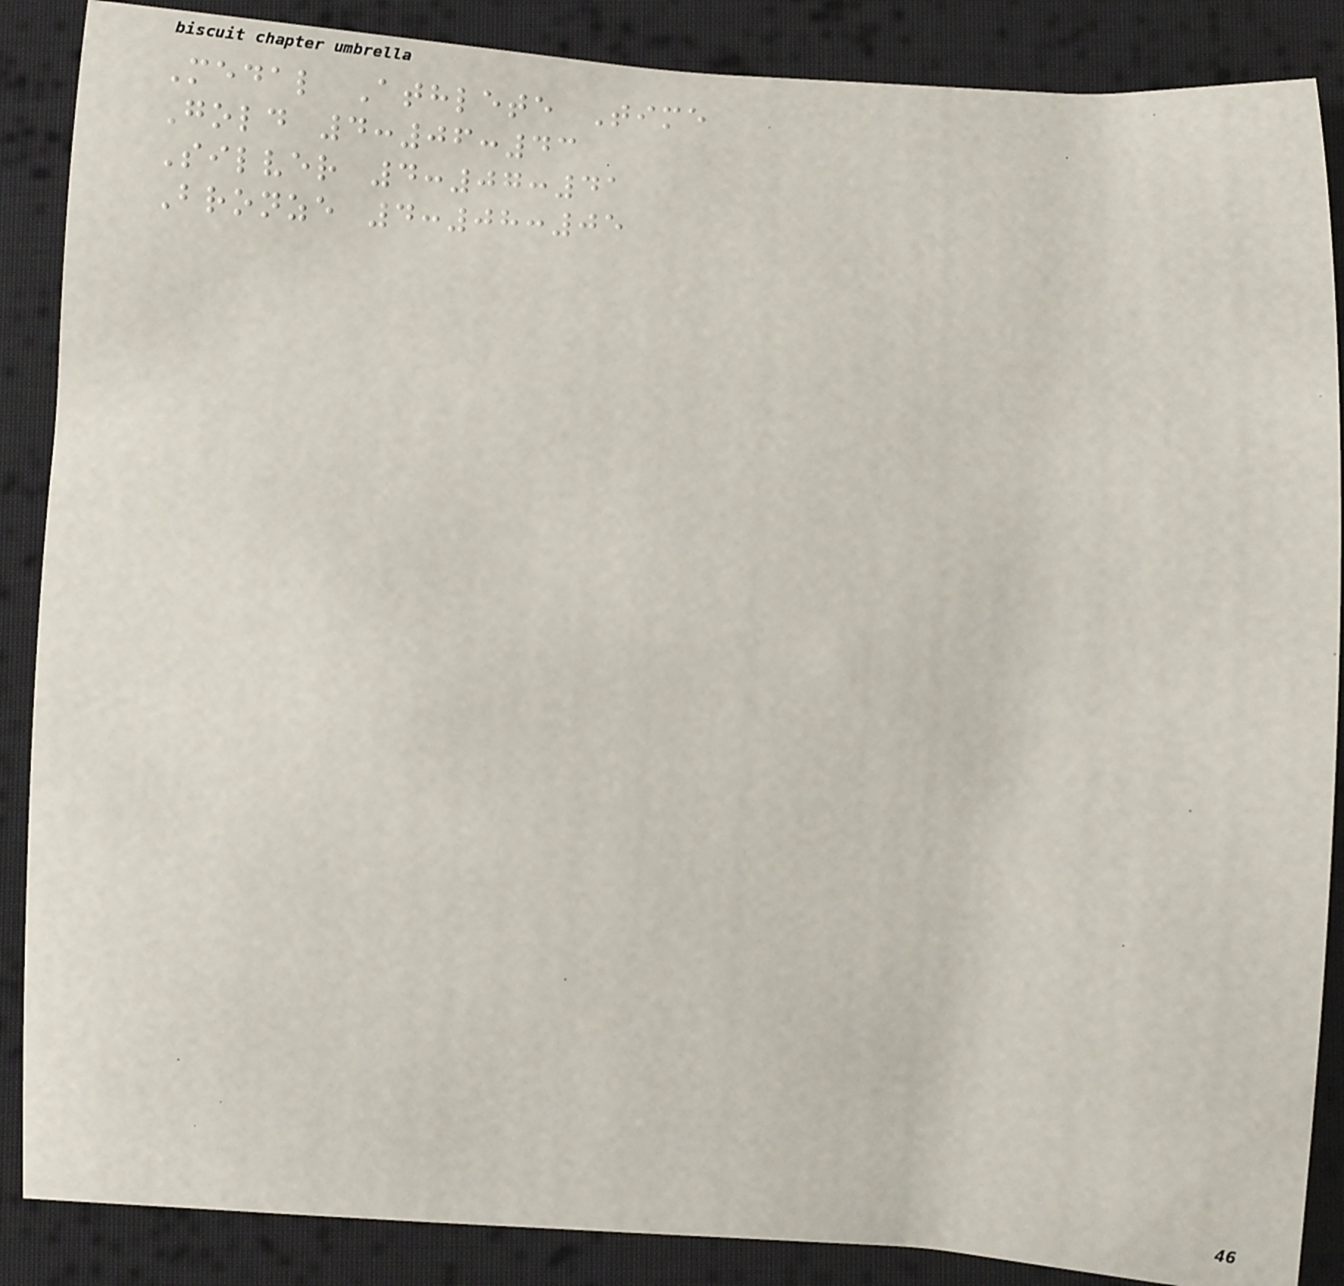Medal Athlete Time
Gold 4:06:43
Silver 4:07:41
Bronze 4:08:05
